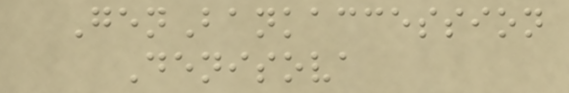GenBankaccession
Denisova
